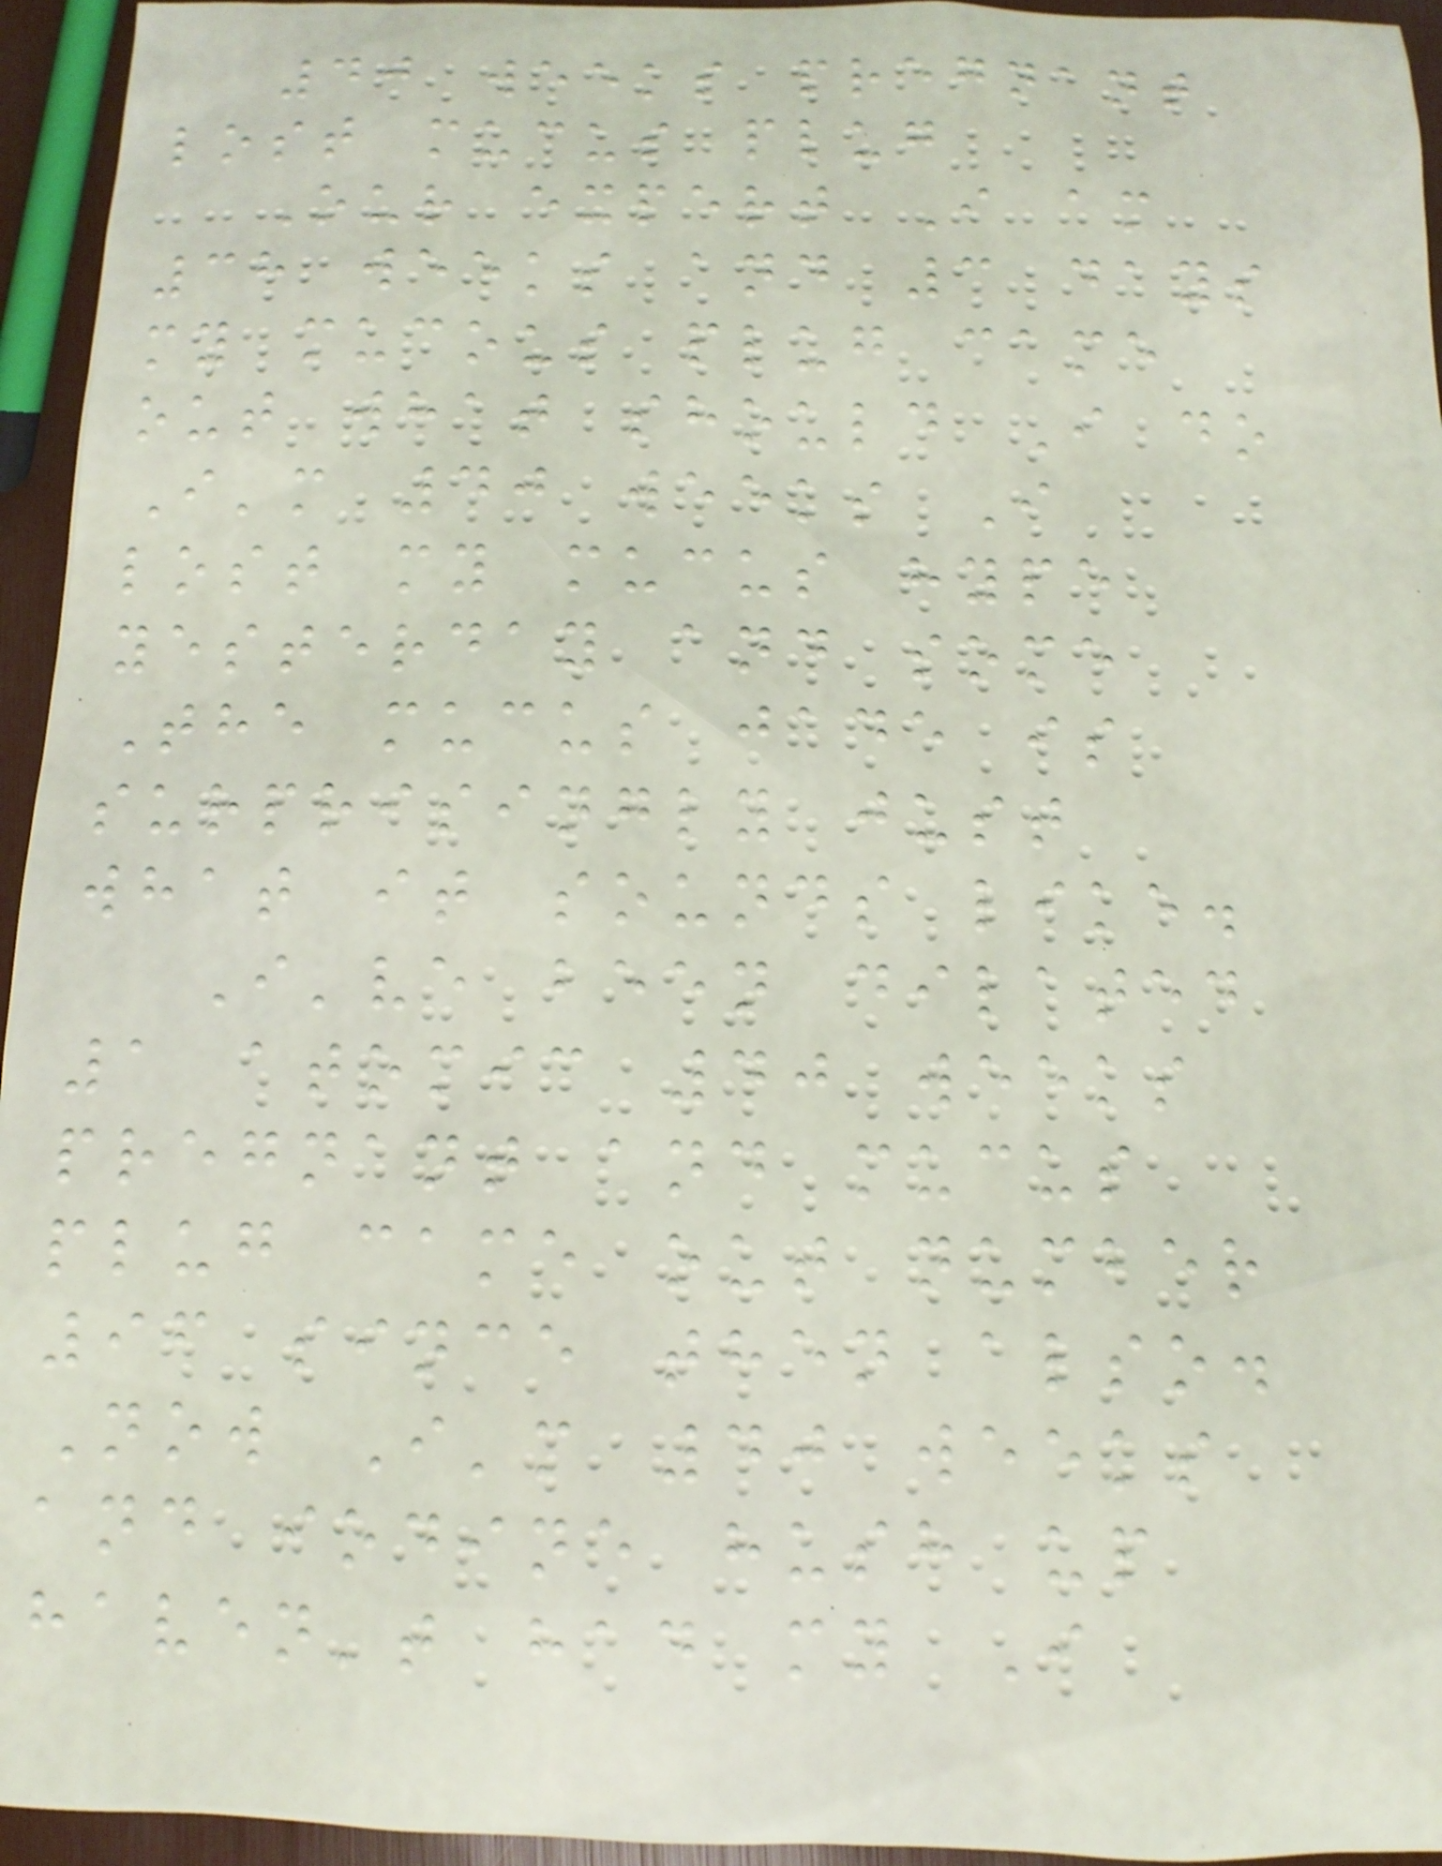40 weeks pregnant
lost mucus plug
Our expert I am
38 weeks and 3 days
my mucous plug came
out what should I do
I'm 40 weeks I
lost my mucus hype
yesterday and some
The mucus jade is
surprisingly just
what it sounds like.
I've been dilated
1 atomic 40 weeks
pregnant and mucus
plug came out number
96 since then also.
Now I'm 40 weeks
and iodine hush up
haven't had my I
